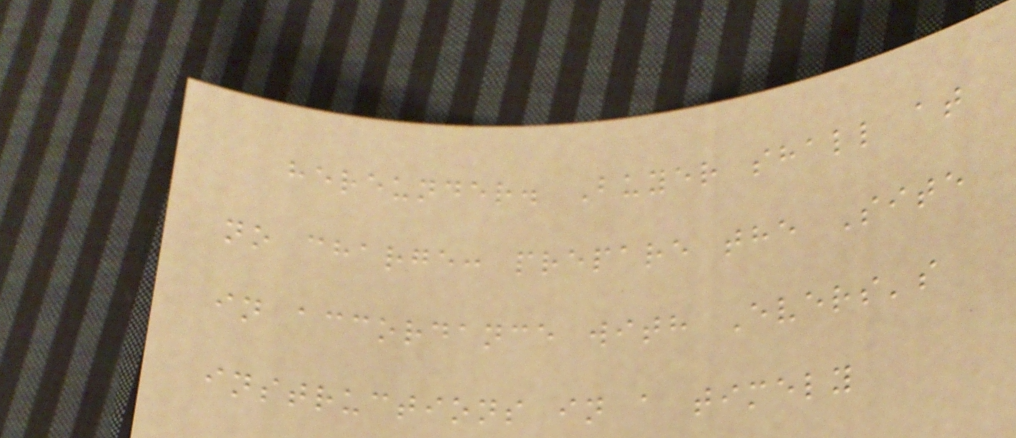hereunder. Buyer shall at
no charge: prepare the Site
in accordance with Evers's
instructions in a timely
